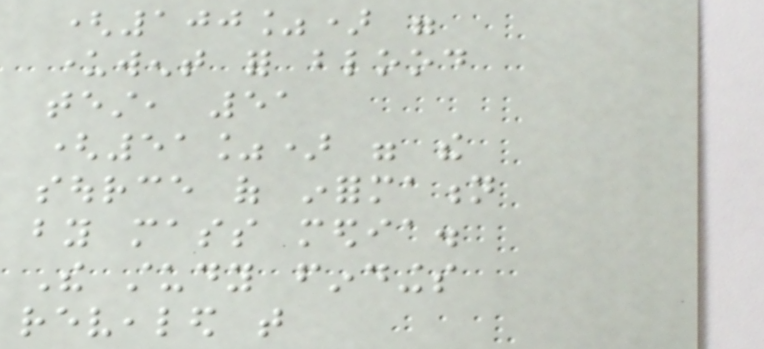(100%) were
underwent for blood
test, 51
(51%) were the
source of information
by mass media.
The study findings
revealed that
